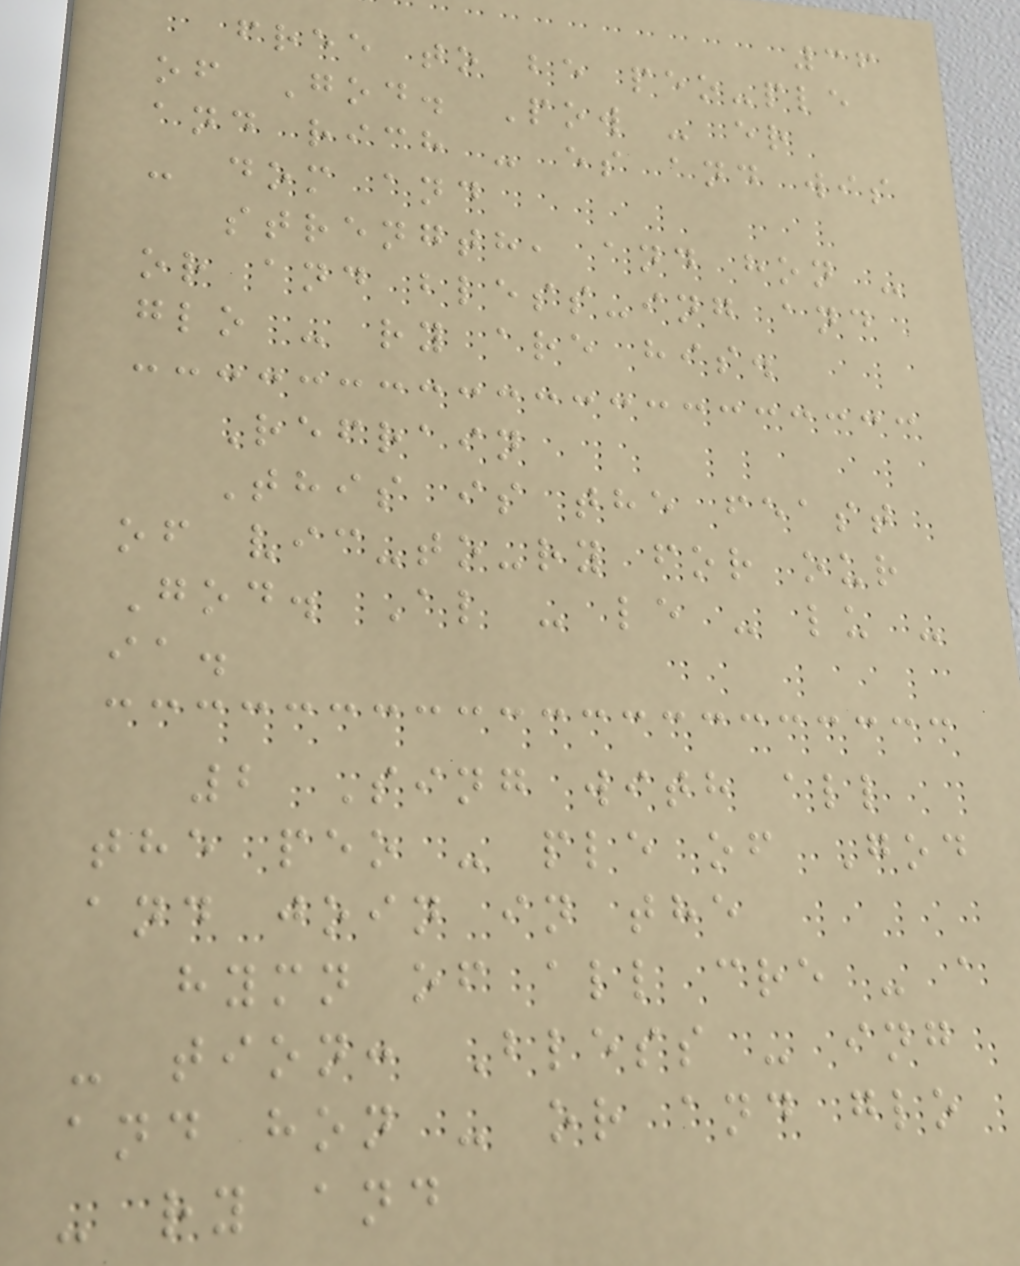36
free to be peo-ple
of God. Pow - er
and rich - es and wis
- dom and
strength, and hon -
or and bless-ing and
glo - ry are his.
Refrain
This is the feast
of vic-to-ry for our
God. Al - le - lu -
ia.
2 Sing with all
the peo - ple of God
and join in the
hymn of all cre - a
- tion: Bless - ing
and hon - or and glo
- ry and
